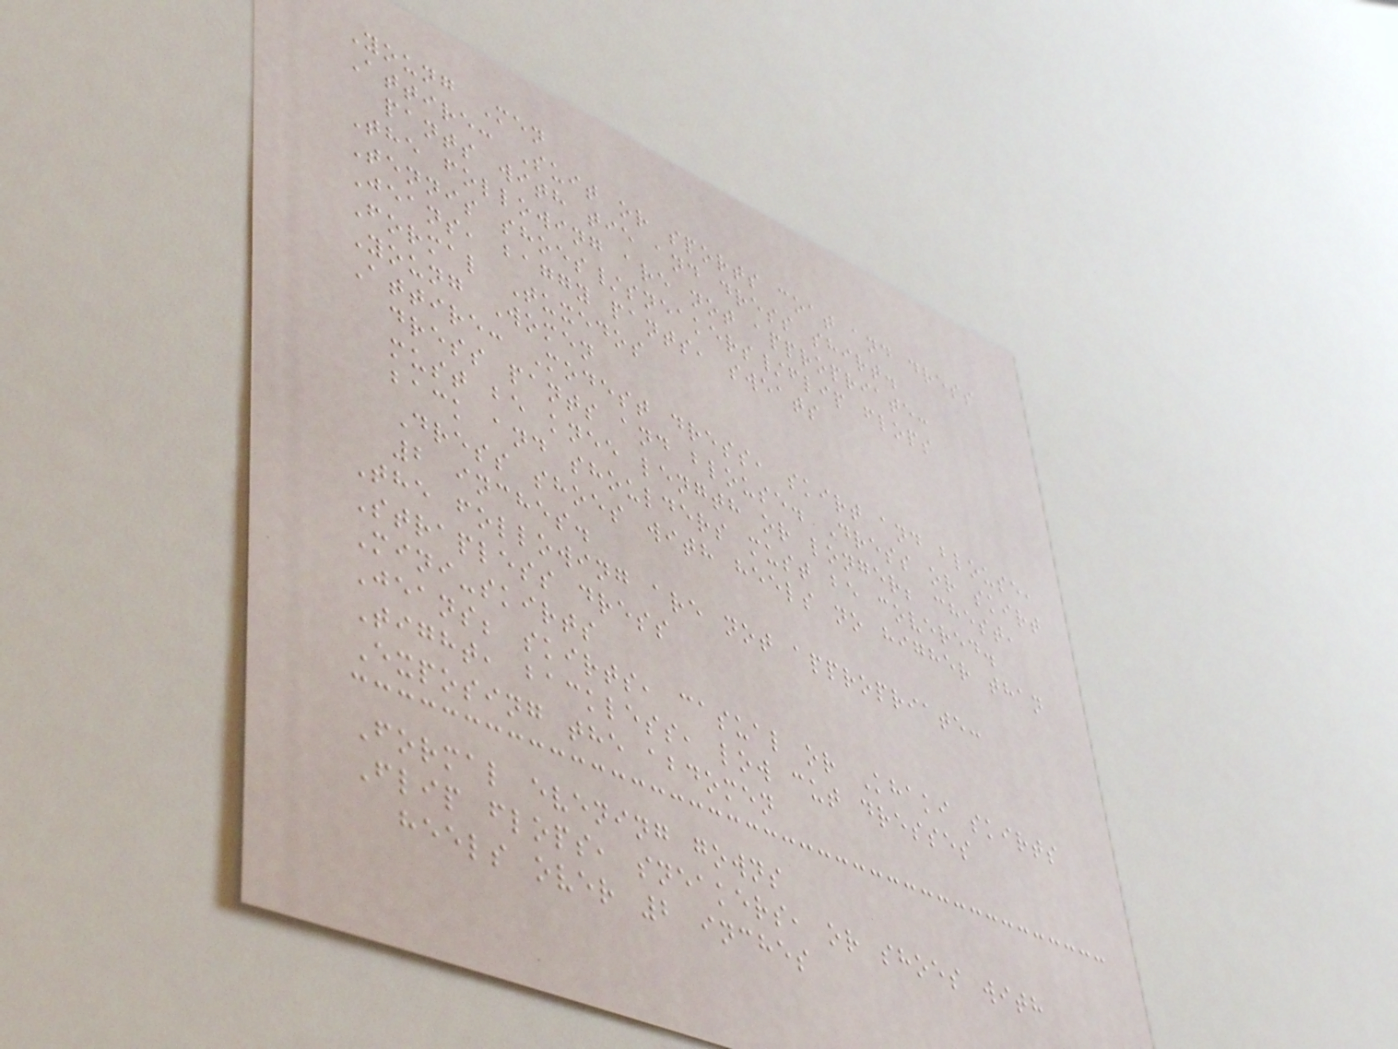Young Men
Attire: Suit or sports coat and dress
pants with tie and dress shirt.
The following are not appropriate:
Tennis shoes/sneakers/flip flops
Jeans, baggy pants, sweats
Formal Tuxedos
Young Women
Attire: Modest dress, skirt and blouse,
dress pants and blouse. Dress or skirt
must be knee length or longer; chest,
back and shoulders must be covered.
Dress shoes with heels no higher than
2 inches.
The following are not appropriate:
Strapless dress
Mini-skirts
Jeans; skirts, casual or Khaki skirts
Tight, backless, low cut dresses
Exposing the abdomen
Formal evening gowns
Flip flops, sneakers, or shoes with
heels over 2 inches
